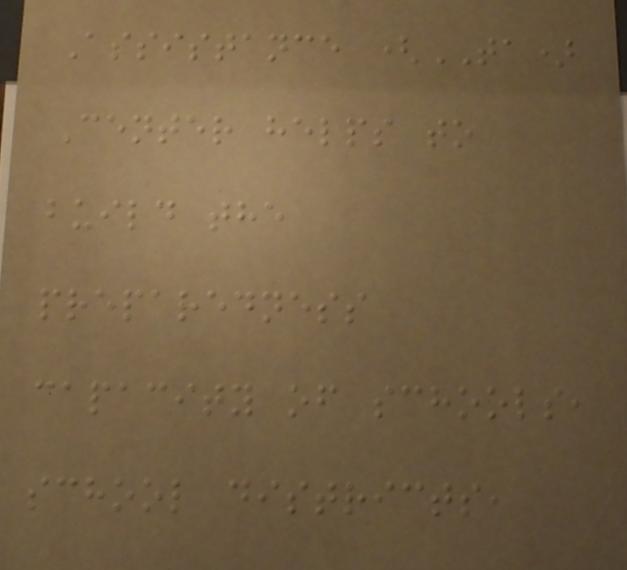Assistance (TA)
Center helps to
build the
preparedness
capacity of schools,
school districts,
